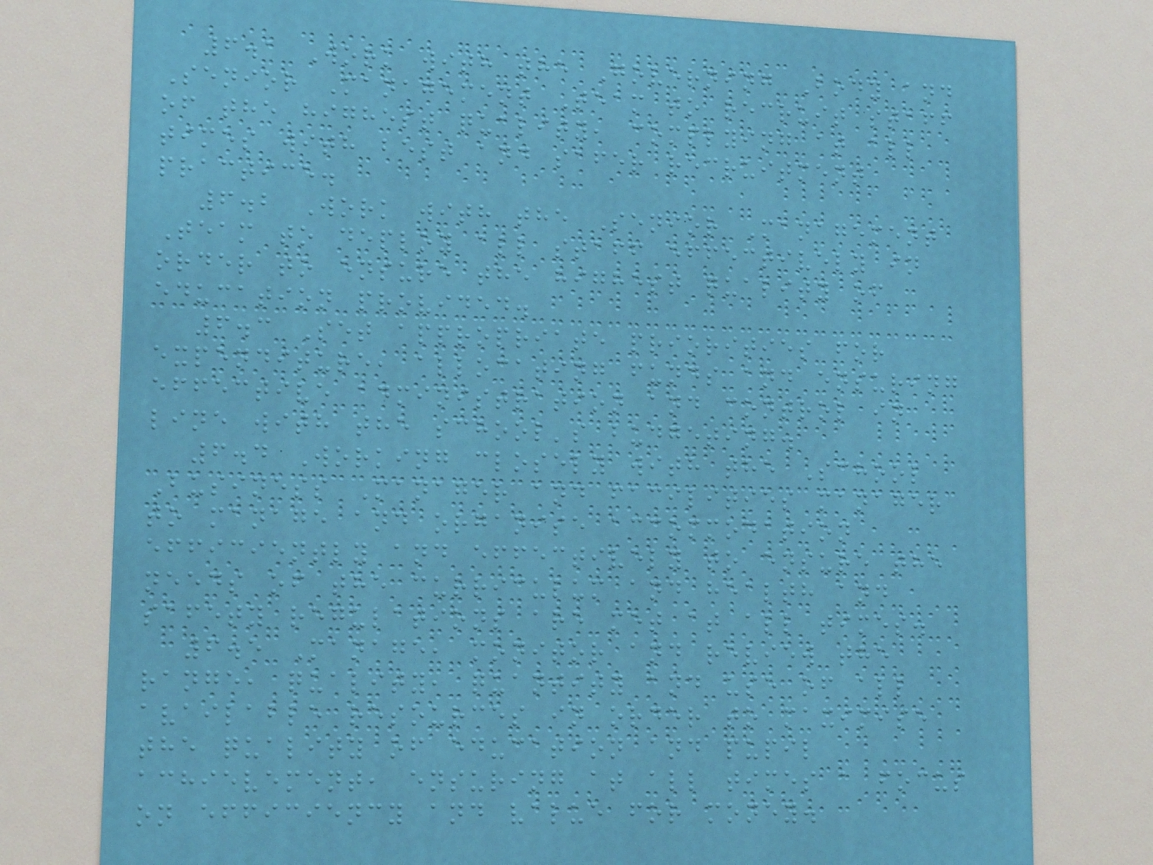6.1 Work with the Governing Body and
Senior Management Team to recruit staff
of the highest quality, complying at all
times with best and safer recruitment
practice.
6.2 Work with the Senior Management
Team to deploy all staff effectively in
order to ensure the highest quality of
education provided.
6.3 Set appropriate priorities for
expenditure, allocating funds and ensuring
effective administration and control in
line with the school's budgeting.
6.4 Working closely with the School
Business Manager and facilities manager
to manage and organise accommodation
efficiently and effectively to ensure the
needs of the curriculum and health and
safety regulations are met at all times.
6.5 Manage, monitor and review the
range, quality, quantity and use of all
available resources in order to maximise
the quality of education and pupil
achievement, ensuring at all times a focus
on efficiency and value for money.
